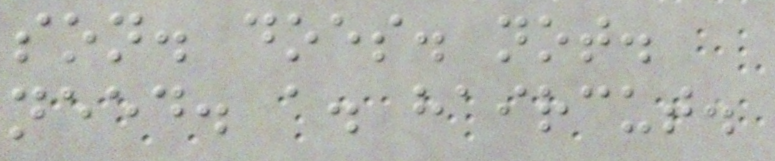son. does. not.
need. a. haircut.
